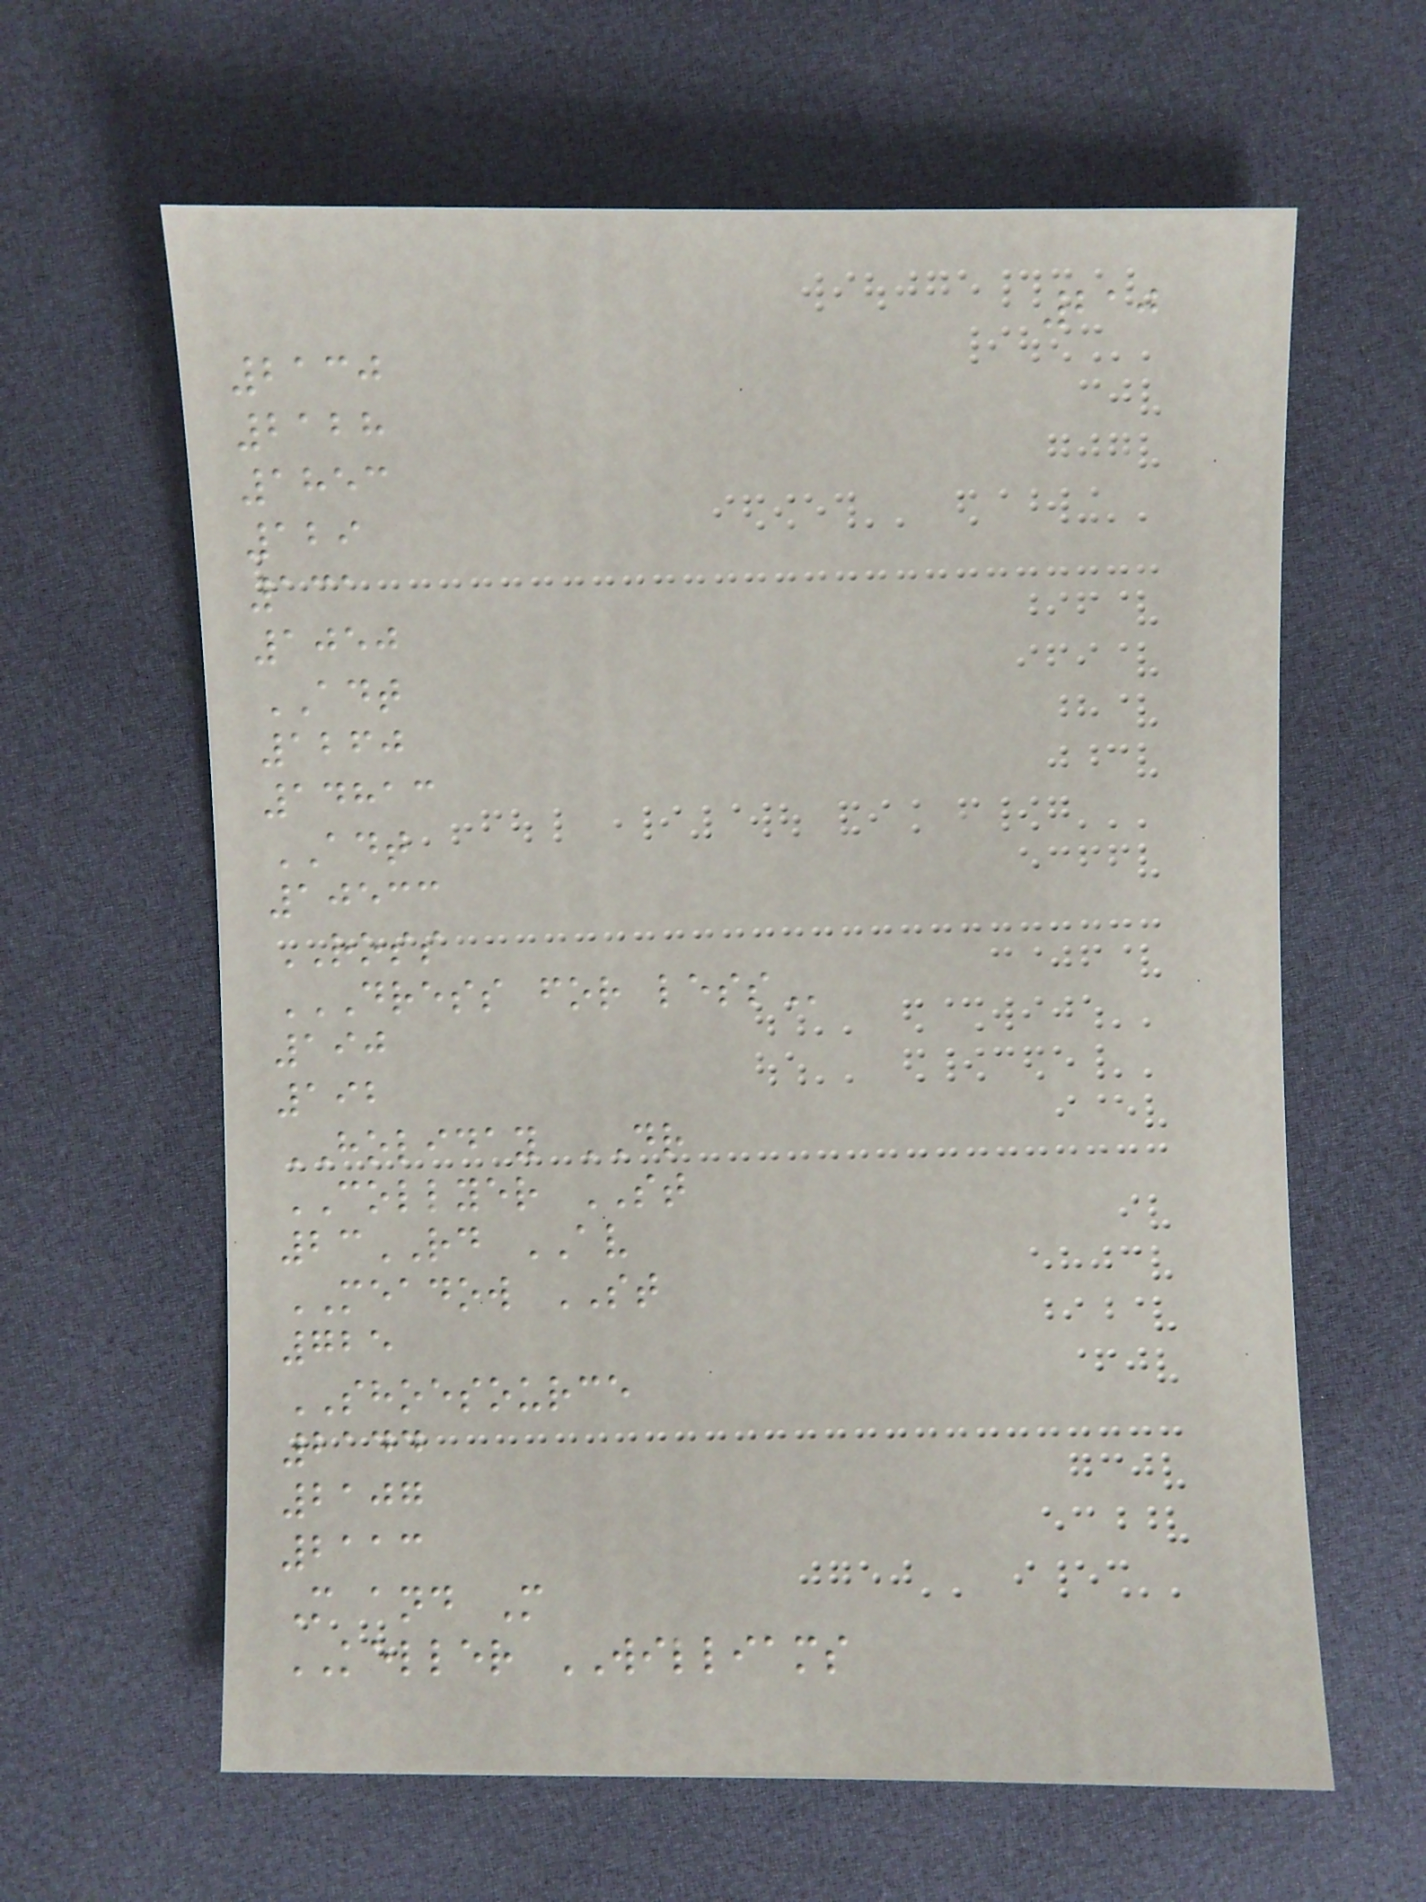210
2130
2128
1853
129
131
1050
ADT
1260
14813
ADT
10533
ROSS
DRESS FOR LESS
190
192
HOLIDAY DR
COLLYER ST
23RD AV
MEADOW ST
725
SHOESOURCE
2144
2107
2113
M and M
KELLER WILLIAMS
